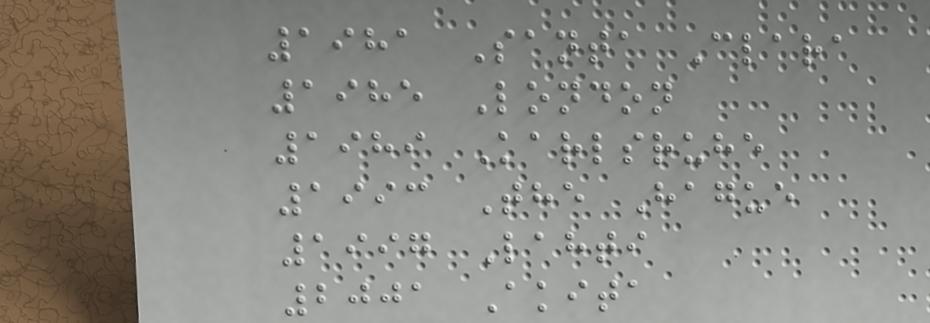1981 Santa Clara
1985 London
1989 Karlsruhe
1993 The Hague
1997 Lahti
2001 Akita
